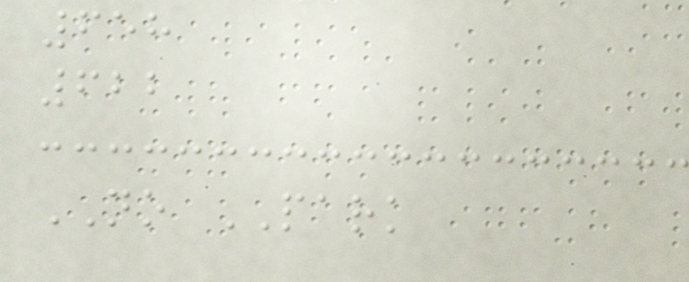658
622
NO PARK
